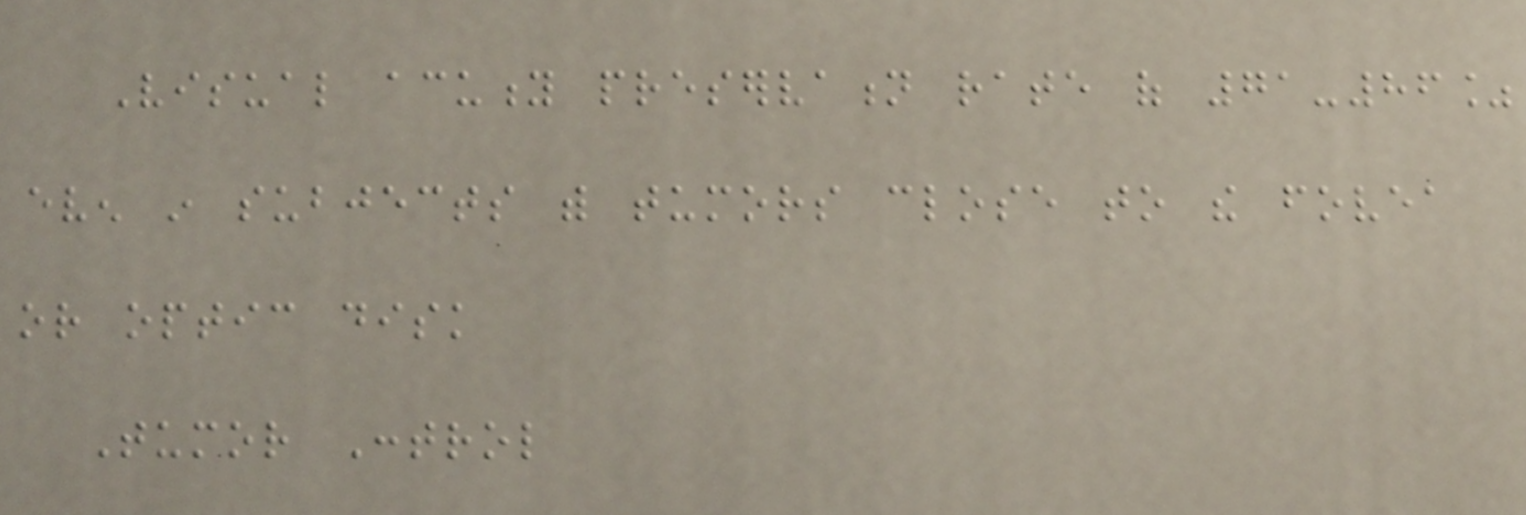Visual acuity preservation rate of 71-86%
even in subjects with tumors close to the fovea
or optic disk
Tumor Control
